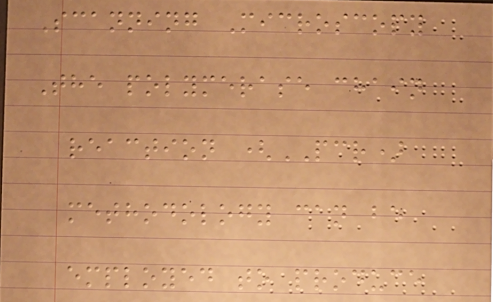Scanning Microscopy
The polymerase chain
reaction (PCR)
methodology can be
employed to produce
